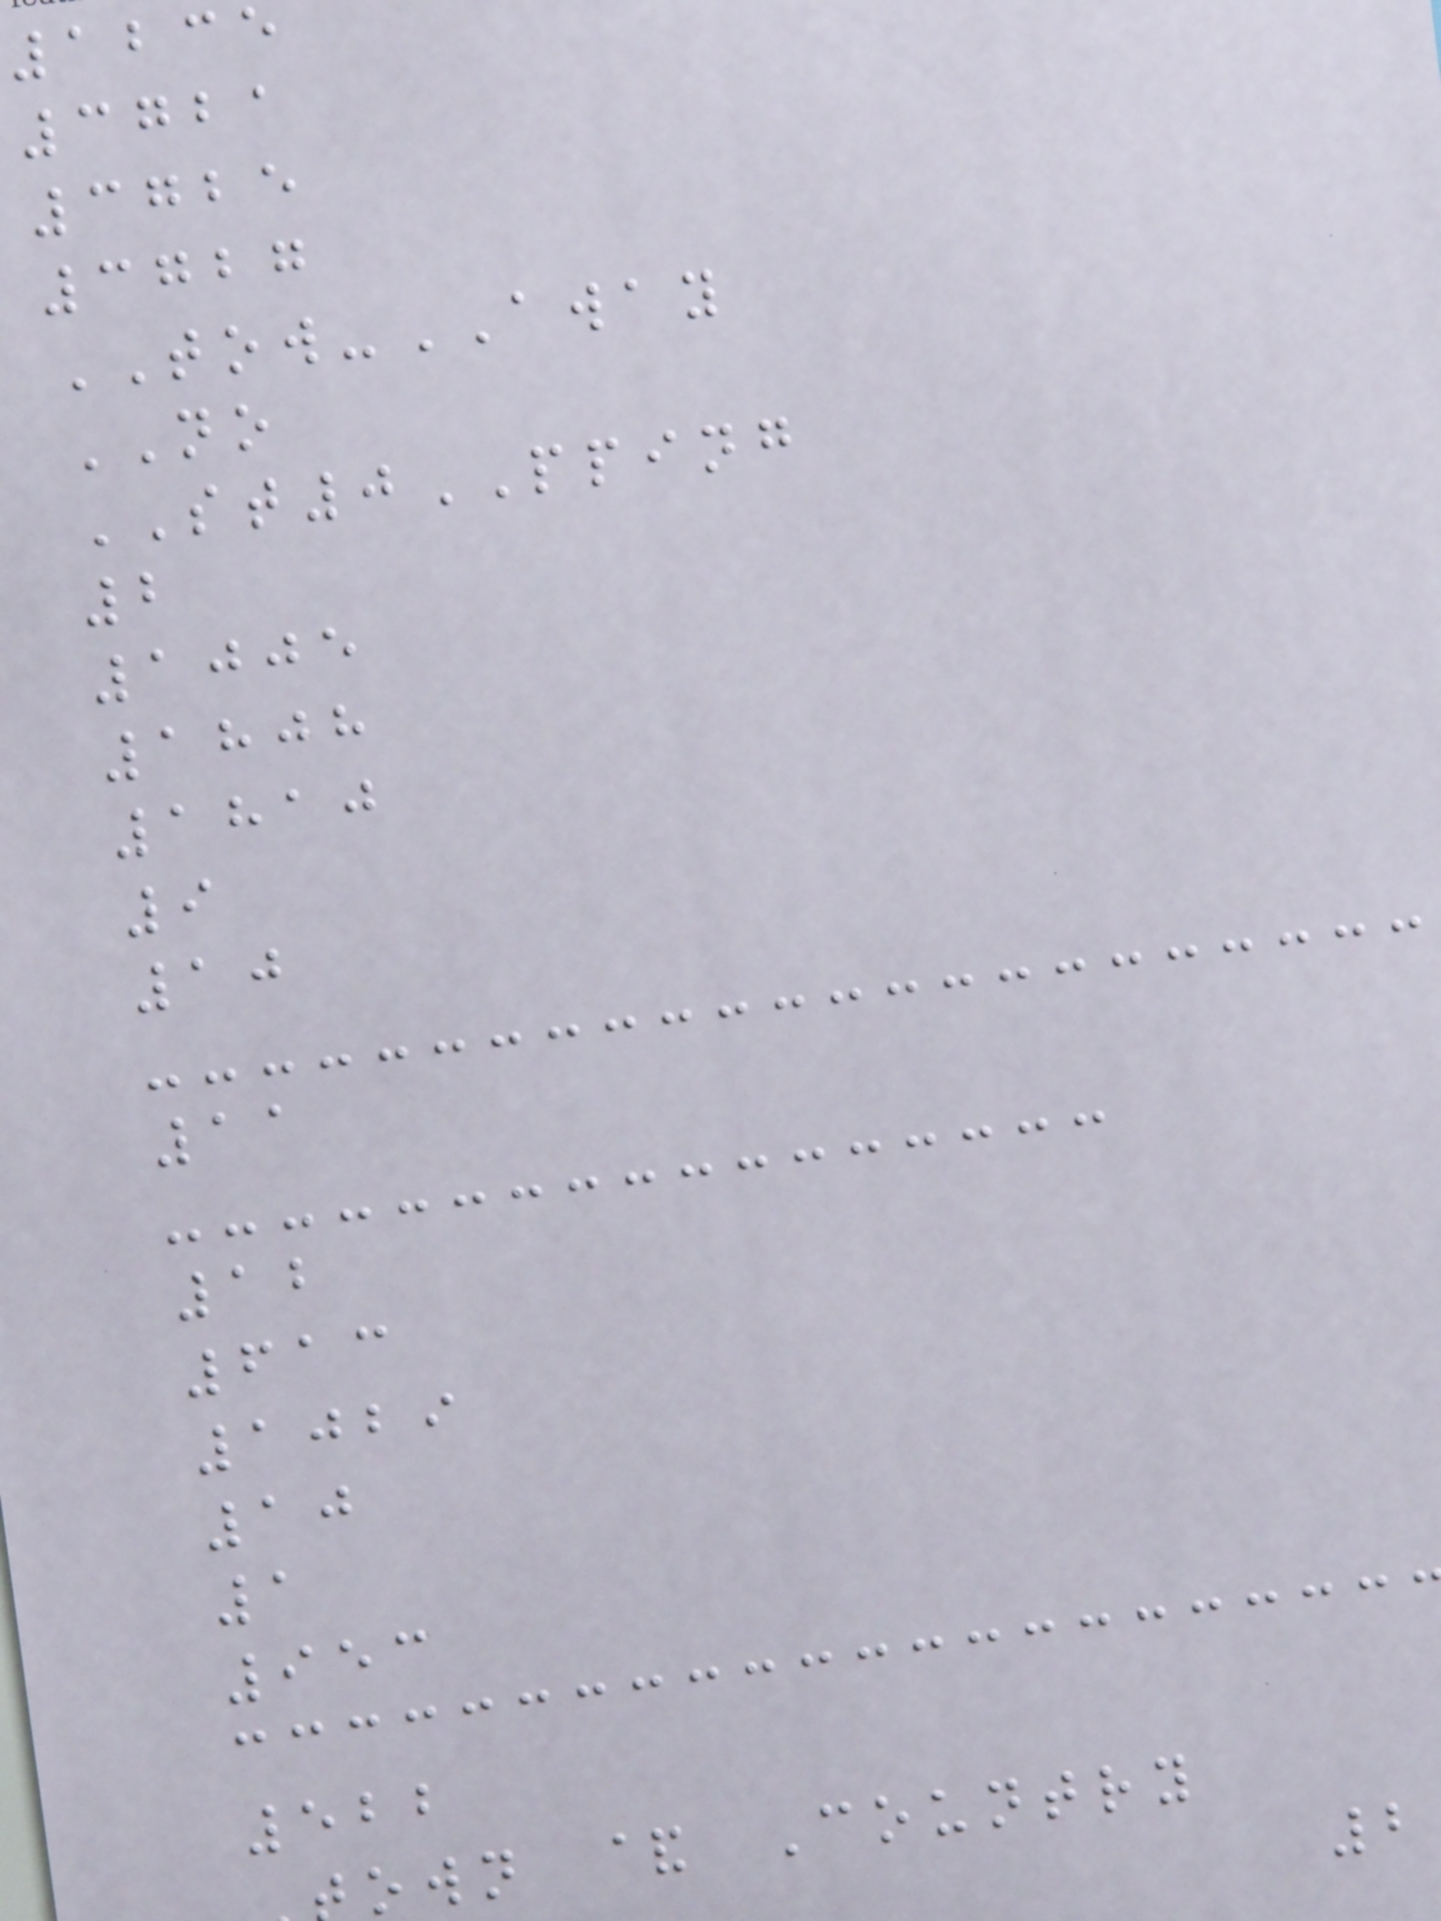1235
3721
3725
3727
TOW-AWAY
NO
ST0PPING
2
1005
1808
1810
9
10
11
12
613
1029
10
1
953
522
own & Country
